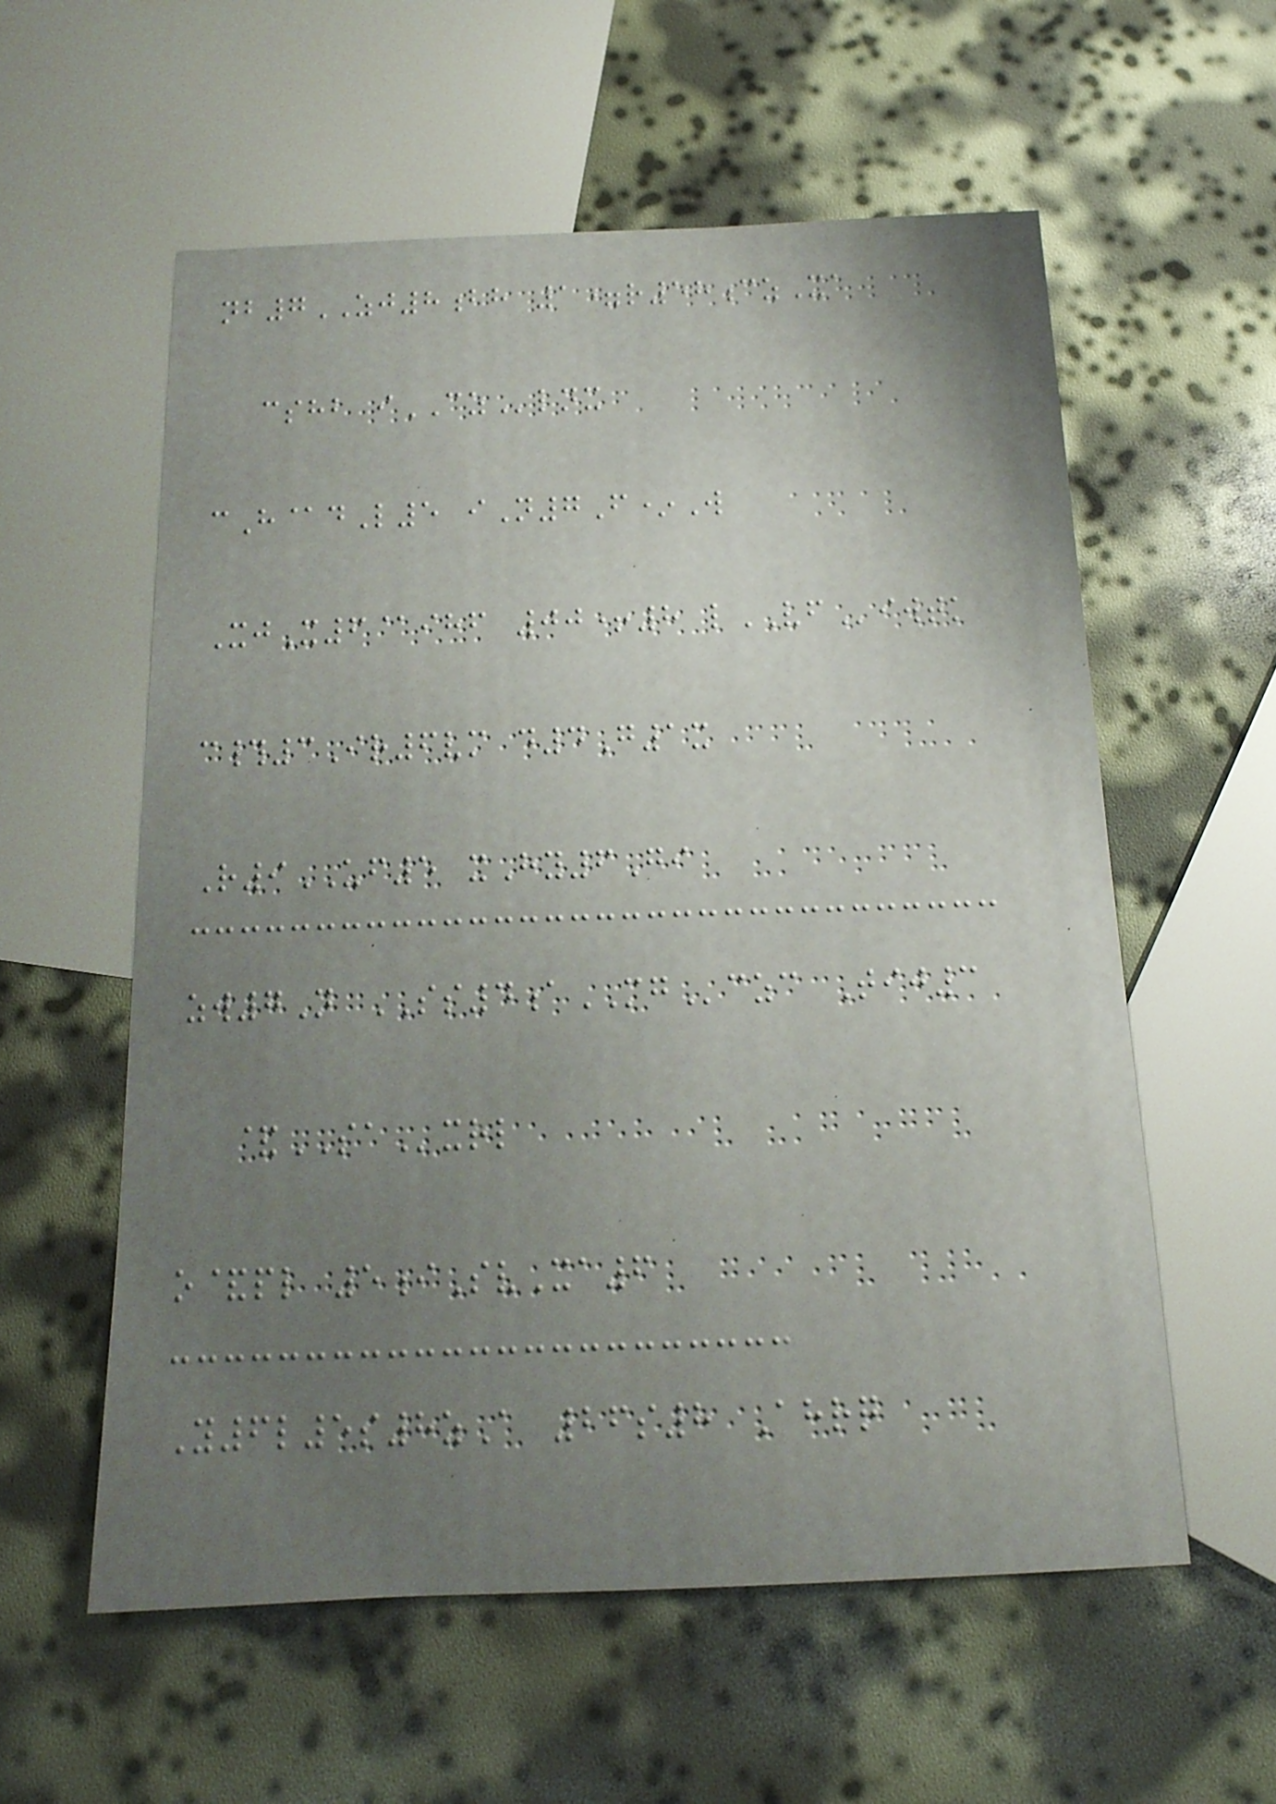nb7ZJ8bh 1=r58czXa
cshb iCZlnx
cH@dL5 iN7F*W
XjX6@ihf 00+8 lVFiwtk
c#3Ir6vm d4G1x
R9UF5 xHy6Gi
zw7N SS4aMGczc Tij3
&SAxrl
o&pl 5iSvXa6
Y6l5s8zA 26s8 Ahrq
